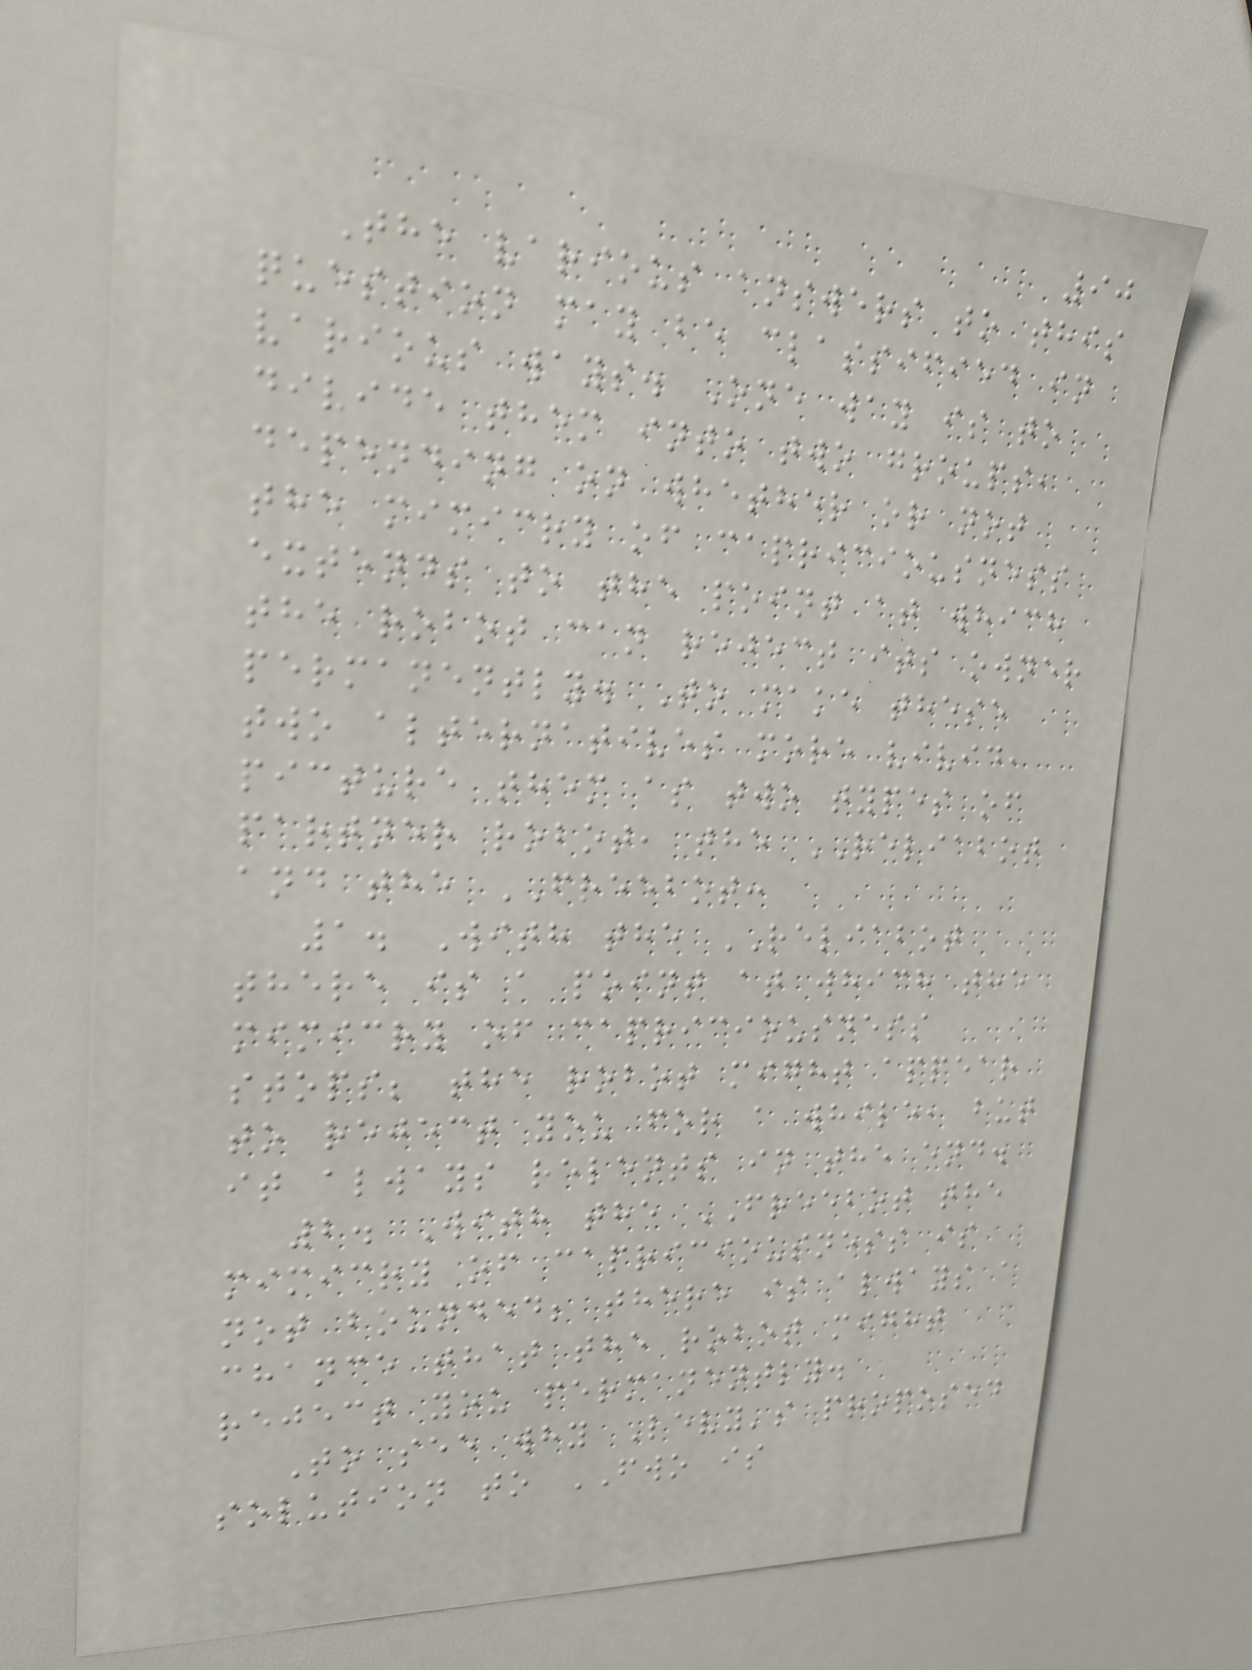90
The various answers to this
question may be classified in
various ways. One way is to
divide them into two groups,
depending on whether or not
the mimicry of capriciousness
extends to the point at which
the robot can reject its owner
permanently. To make these
two alternatives more vivid,
picture them as two types of
partner robot, the RELIABOT
and the FREEBOT:
1. With the RELIABOT
there is a point at which the
mimicry of capriciousness
stops; the robot might appear
to reject you for a while, but
it always relents in the end.
2. With the FREEBOT the
mimicry of capriciousness is
not bounded; there is always a
chance that the robot might
reject you permanently.
To see why Levy's proposed
solution to FWO is
